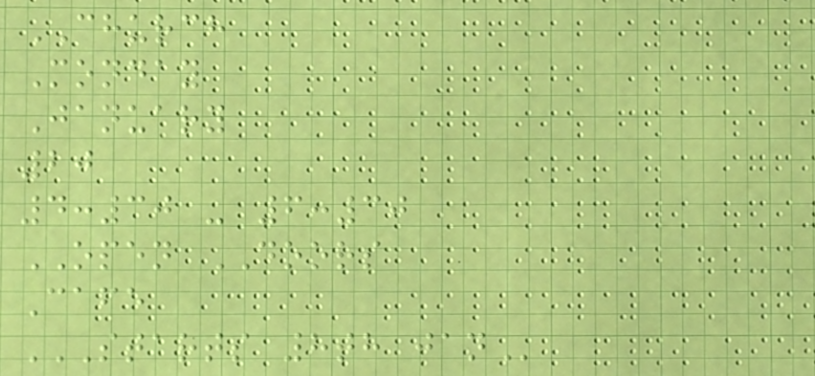CHURCH
Monday
January
20
4:30 - 6:30
OPEN DOORS
Cafe
STARTS 8TH JAN
